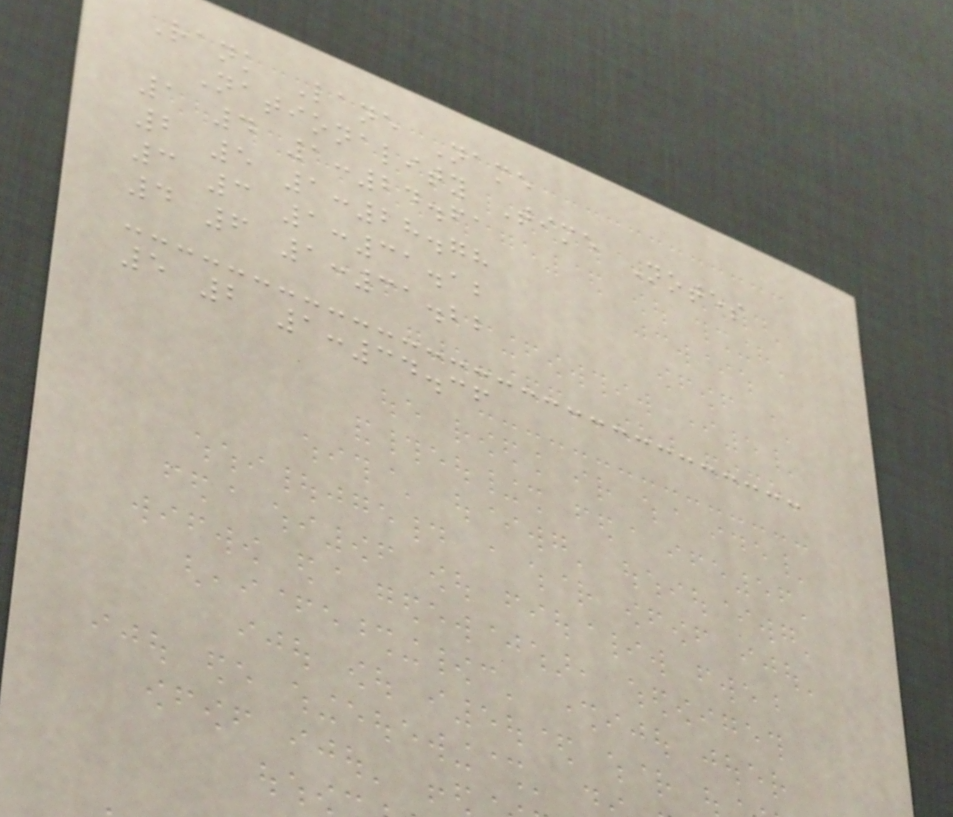Rank Lane Name
Nationality Time Notes
1 4 1:24.61
2 5 1:28.78
3 3 1:31.12
4 6 1:31.22
5 2 1:34.36
